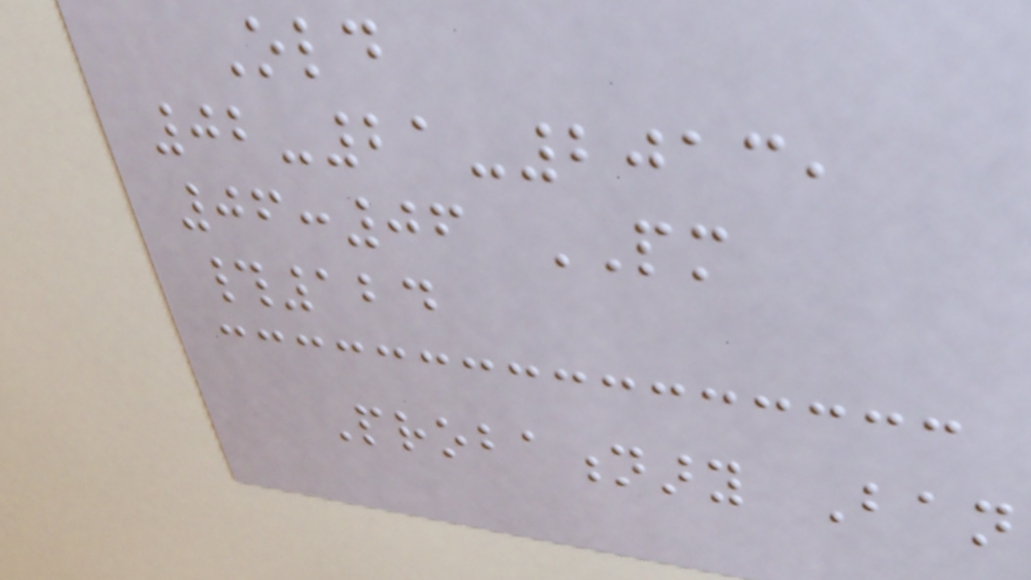Old
02-21-2013,
06:06 PM
#124
Probationary Ban
